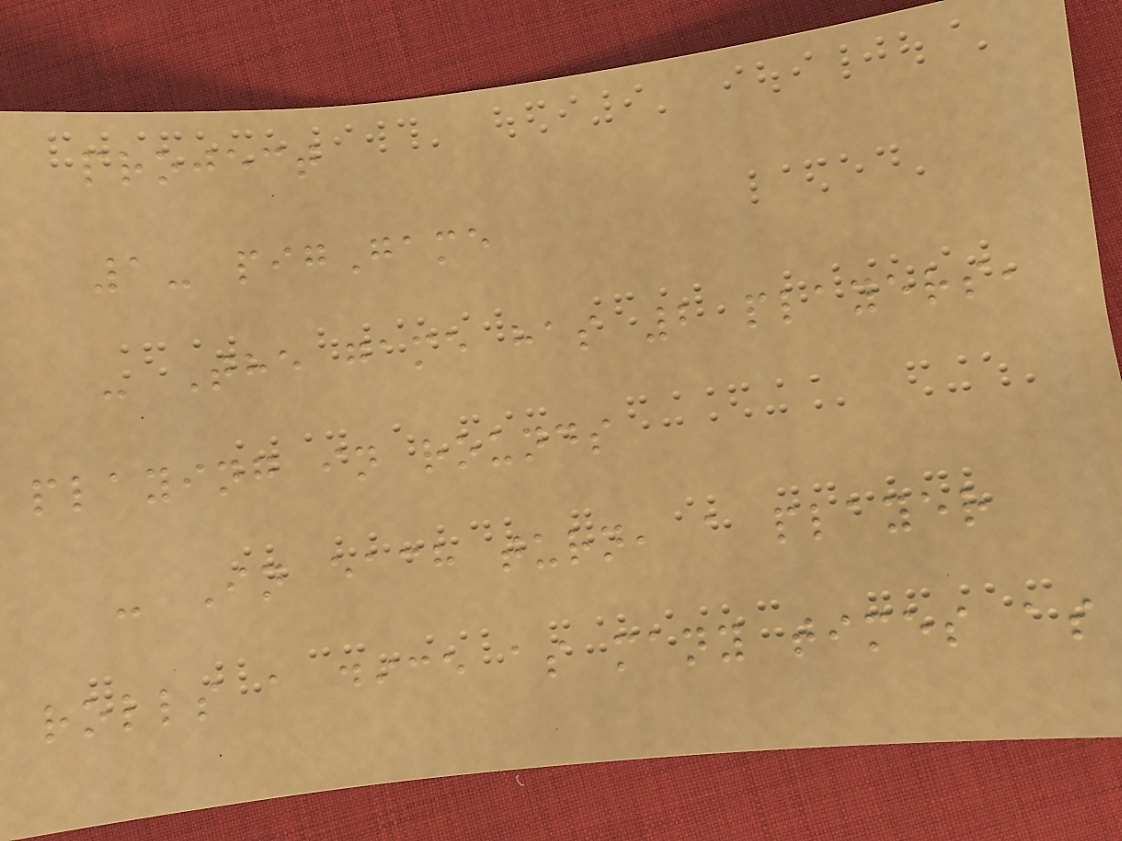project
1- pigGame
- The game has 2 players,
playing in rounds
- In each turn, a player
rolls a dice as many times as
